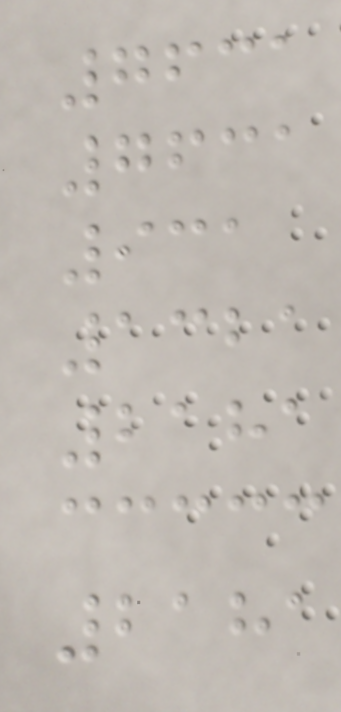7631
7631
931
1321
2181
2181
